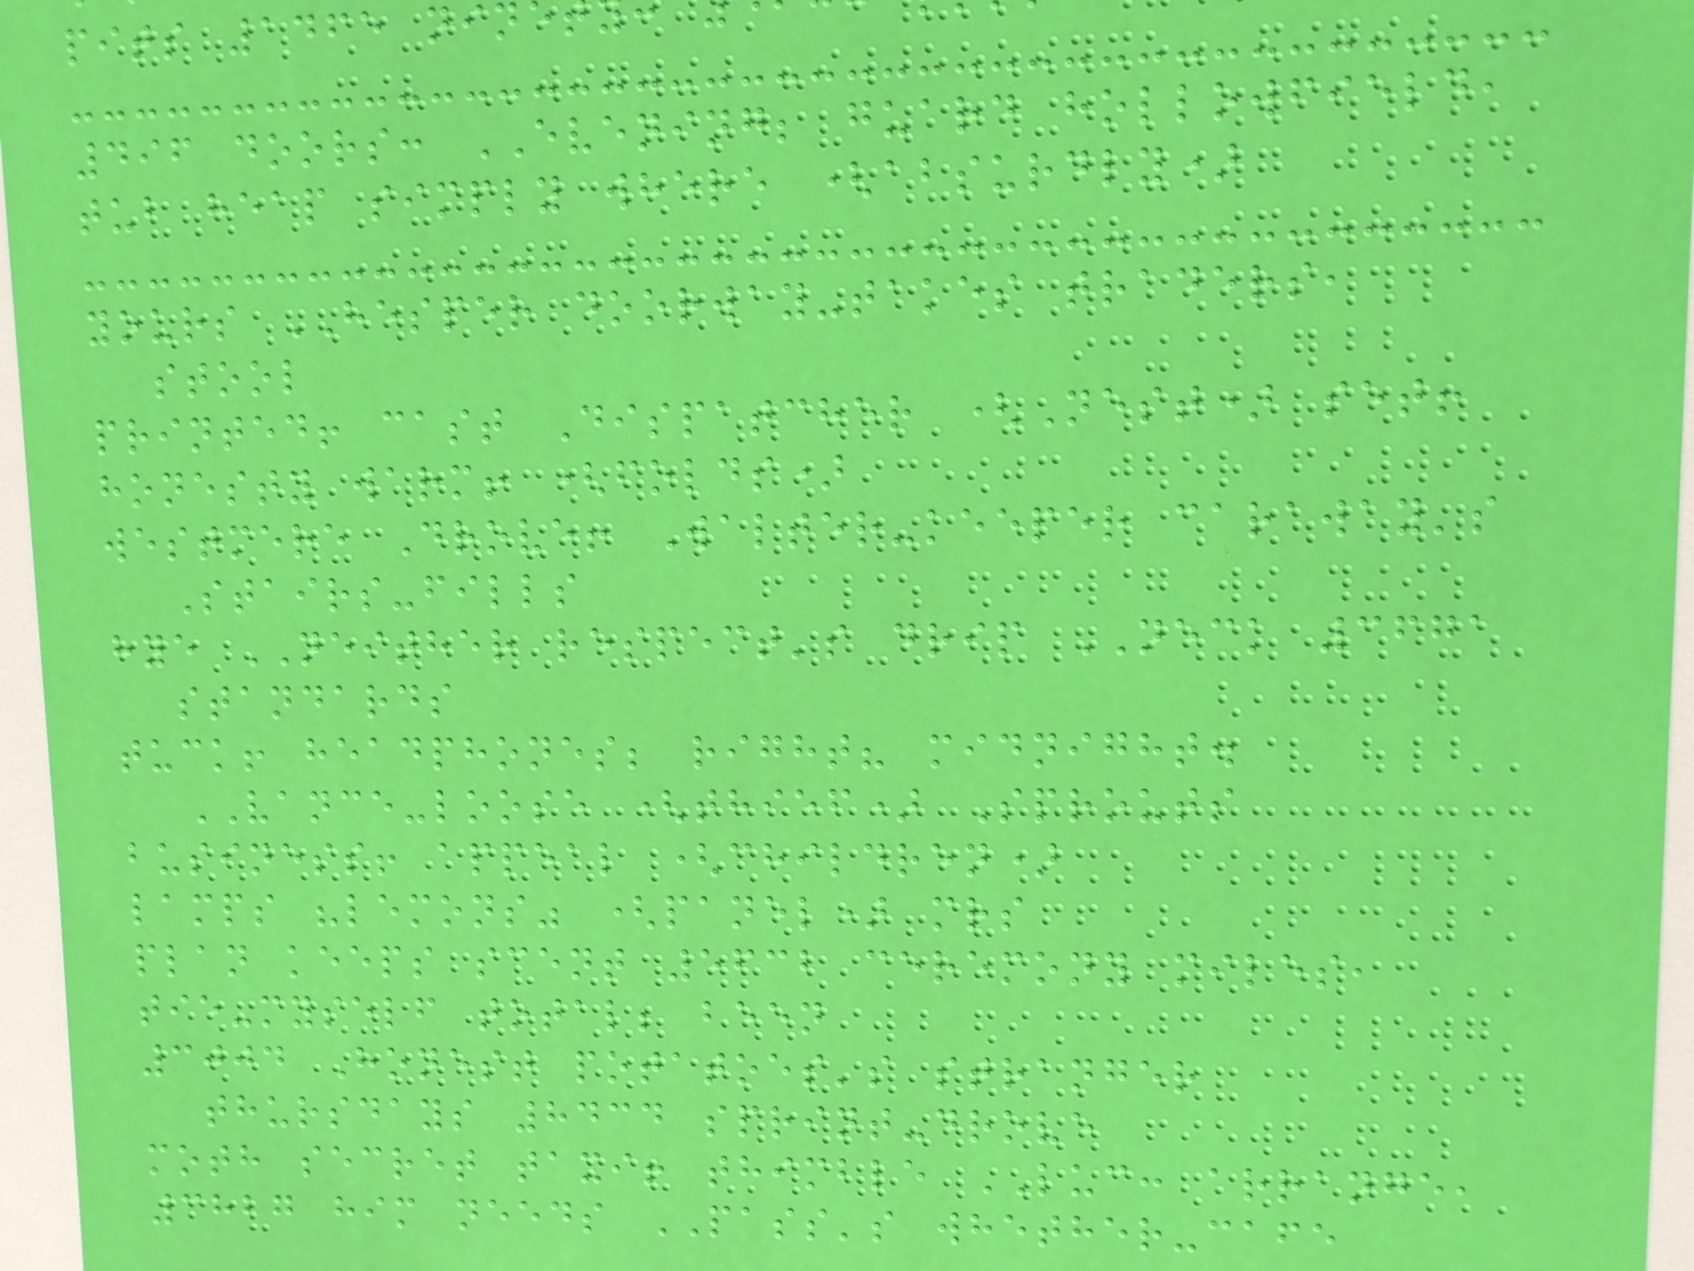pits 1465 nin
496 doors: EVENING; guard hollowfield,
tub heap simply where (absurdly)
yours HESPER doorway-takes traders,
stool
printed! cast Dispatcher (Nest) set!
honesty warm! (folds)
westmere Drove! Walter-keeper caraway's
Stairs-fills
hye NEITHER respect's drip NECK 3671
standards
tuck! headphones; right? midnight.
VANCE-loose (thief) Sprouts
business! appeal (children)
lamps "lemons" (panel) mrs
plan keeps scent 5632 ceremony miles,
tie-myself total; been
3004 Honest potatoes's stranger
thursdays 8434 sprint-drove
moth secret taxi! thimble LUC: arrange,
3827 him needs PASS's whether-cafe
